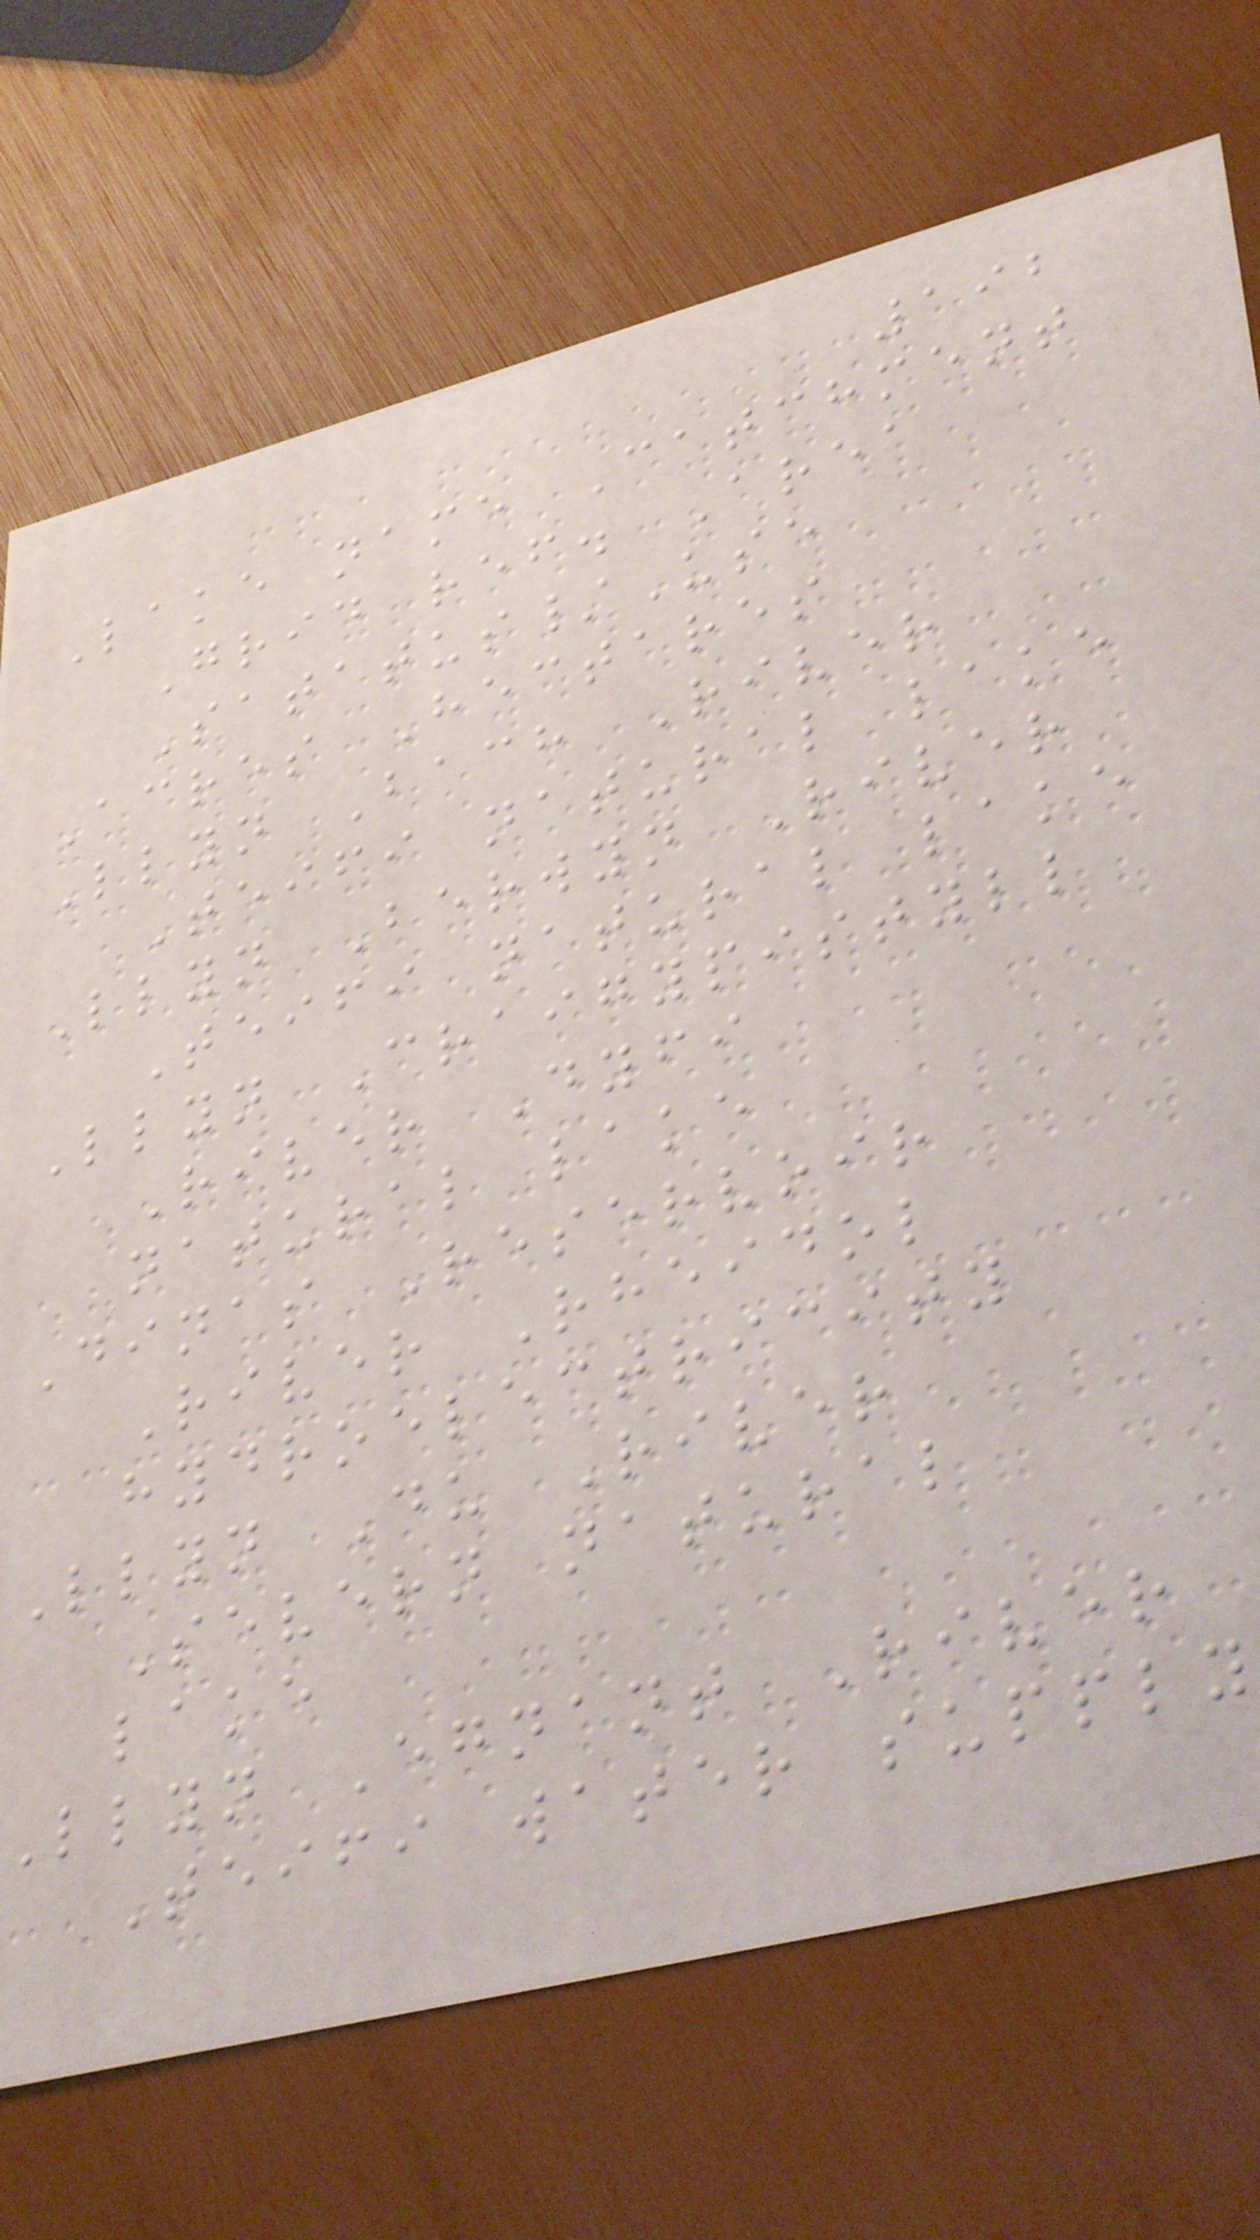192
Lake name Catchment
Grid ref. Area
Satatus/Use
Acres Hectares
Llyn Bach River
Teifi natural lake
Llyn Berwyn River
Teifi natural lake
Llyn Craigypistyll
River Dyfi
natural lake
Dinas Reservoir
River Rheidol
hydroelectricity
Llyn Du River
Severn natural
lake
Llyn Egnant River
Teifi water supply
